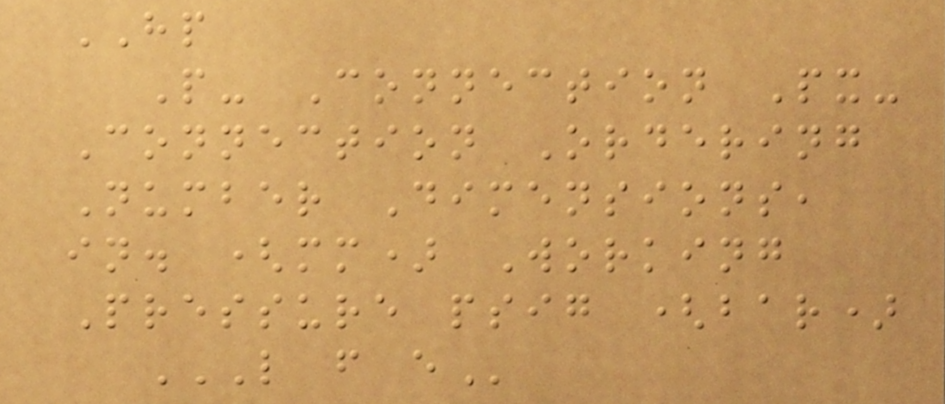HP
P- Connection Px-
Connection Ordering
Number Dimensions,
in. (mm) Working
Pressure psig (bar)
L F E
